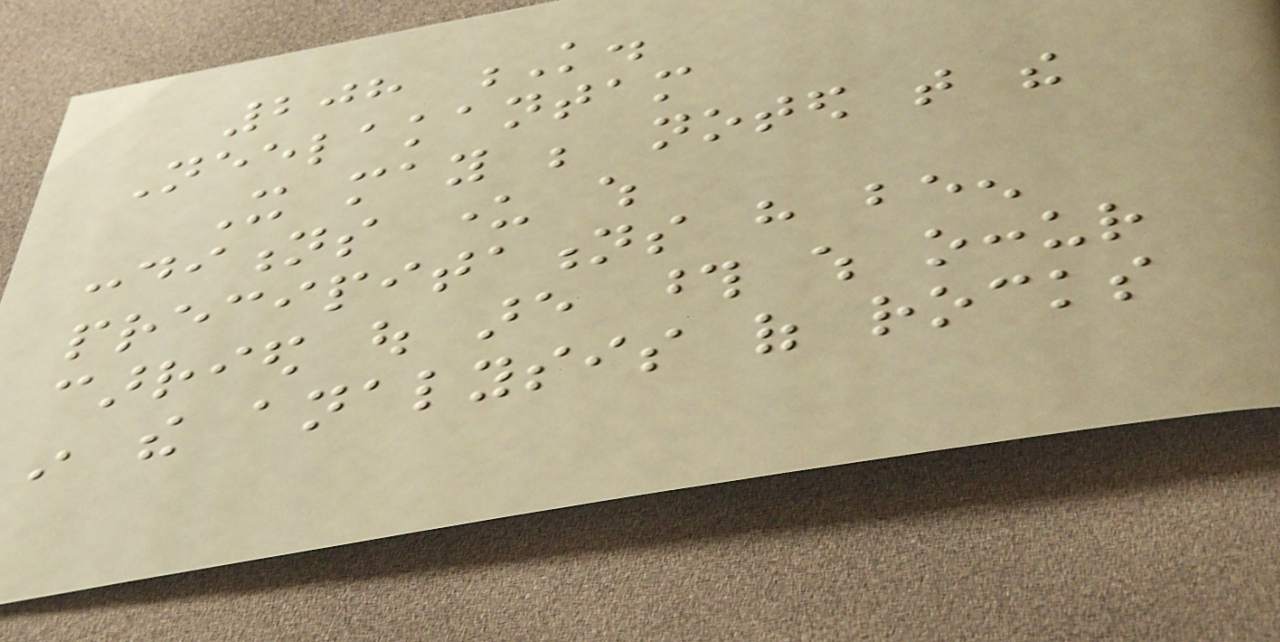208 K.
Neelakantam
It may be noted that the
conditions under which
precipitations have been
carried out are those which occur
in the analysis of rocks
